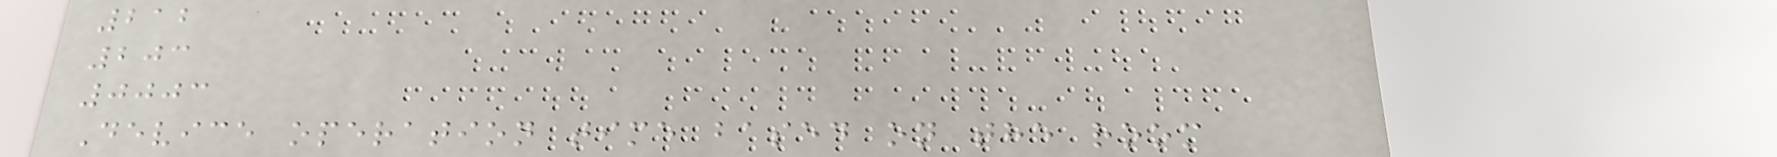212
203
0003
Device operation time based on the room
